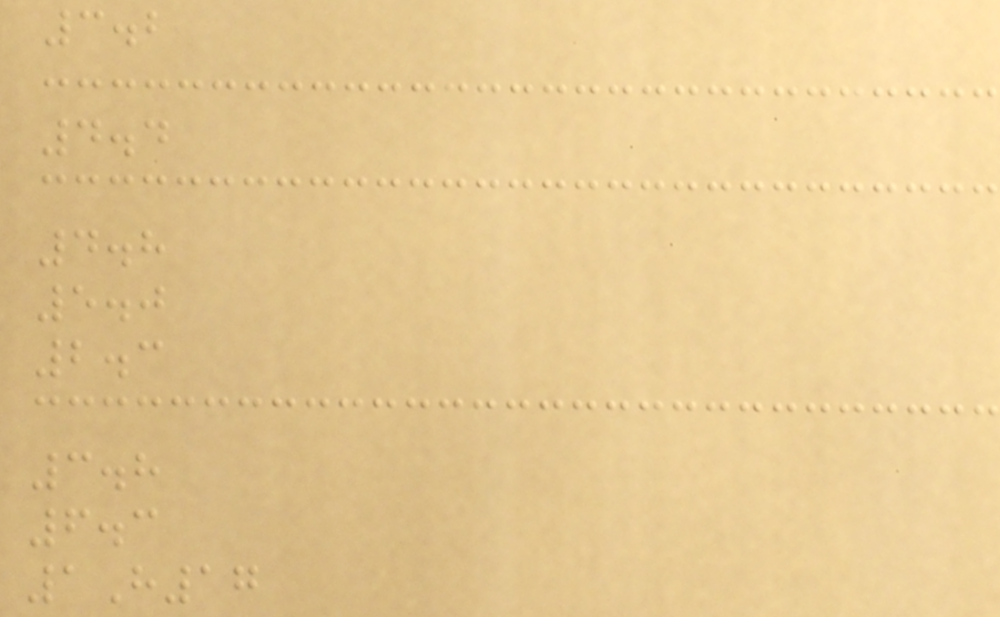3.2
4.4
4.8
5.0
2.3
3.8
6.3
1H17
